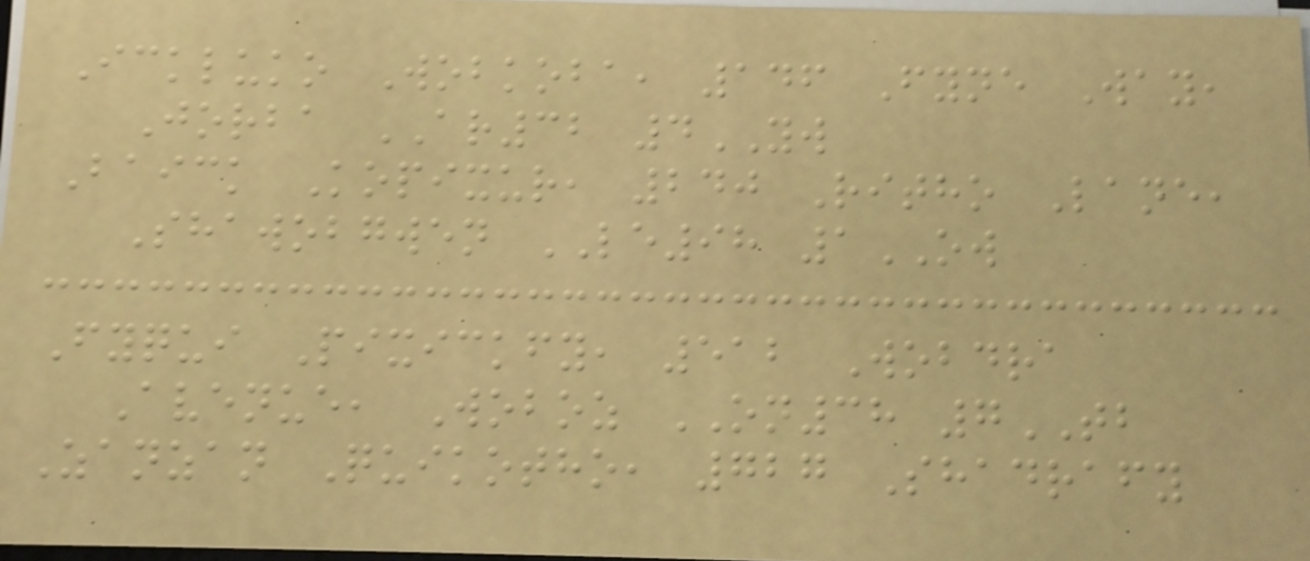Ickluko Wobkoba, 146 Fyne Way,
Jorba AR32 4YW
Baick Kopixur, 240 Ritho Lane,
Shawobgwen LE98 1OW
Fyqui Pixickfy, 512 Wobdra
Avenue, Woboz ON38 7TB
Zanzan Quikotho, 727 Shadrafy
